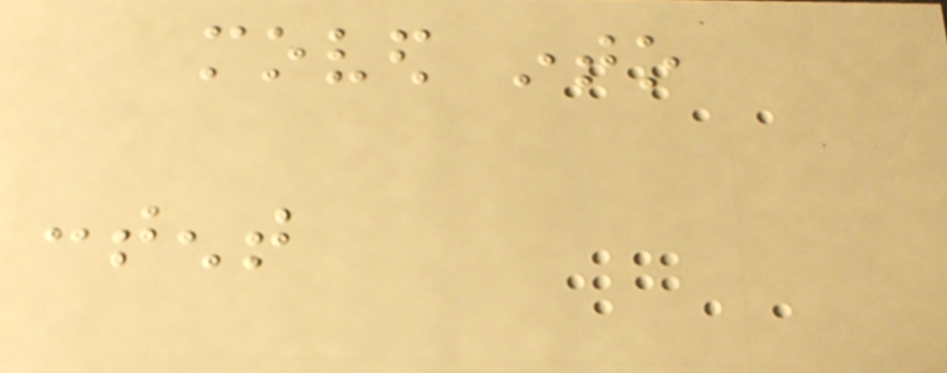moved into
content
